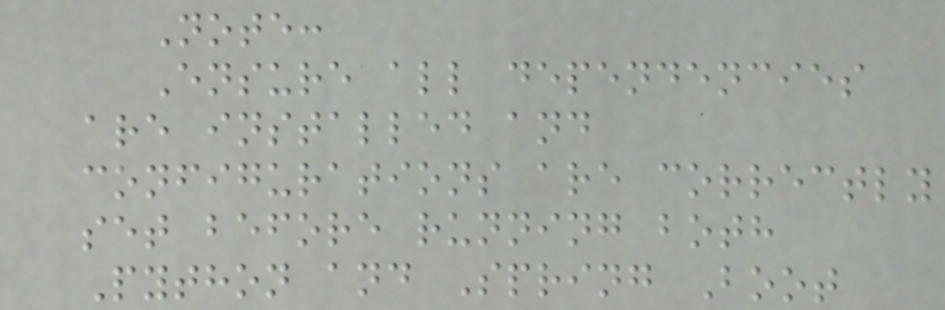Note:
Ensure all dependencies
are installed and
configurations are correctly
set before running both
Python and Spring Boot
